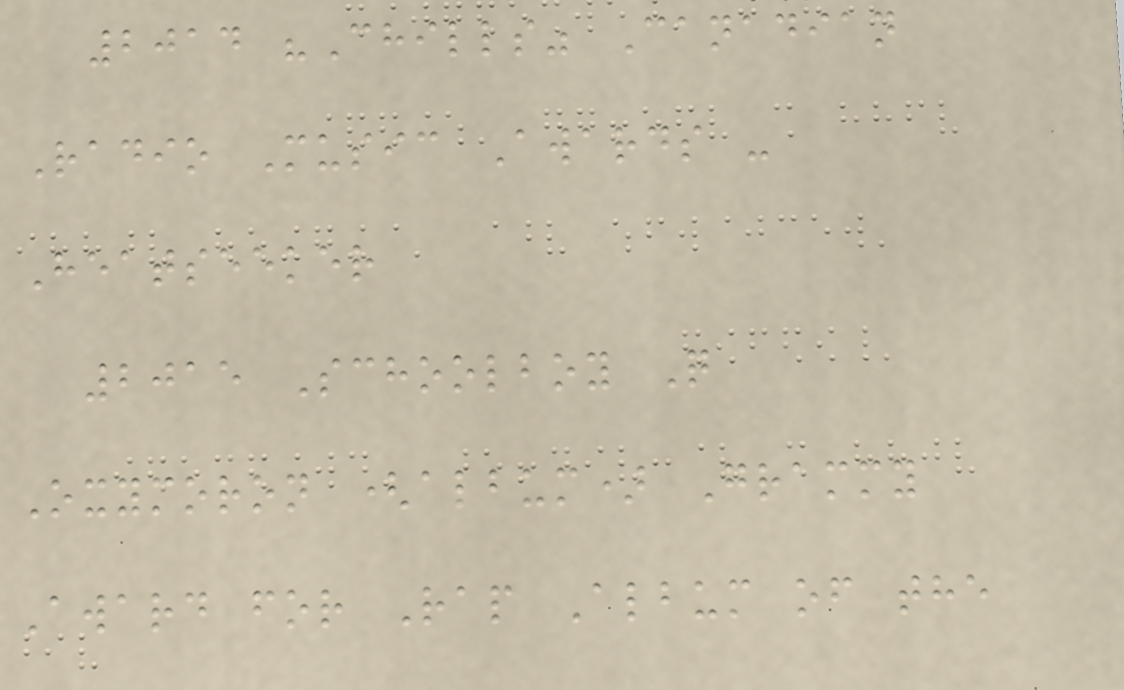2014 "Chills" Canadian
Radio Music Awards -
Heatseeker
2015 Schoolboy Q
Oxymoron (album) Grammy
Award for Rap Album of the
